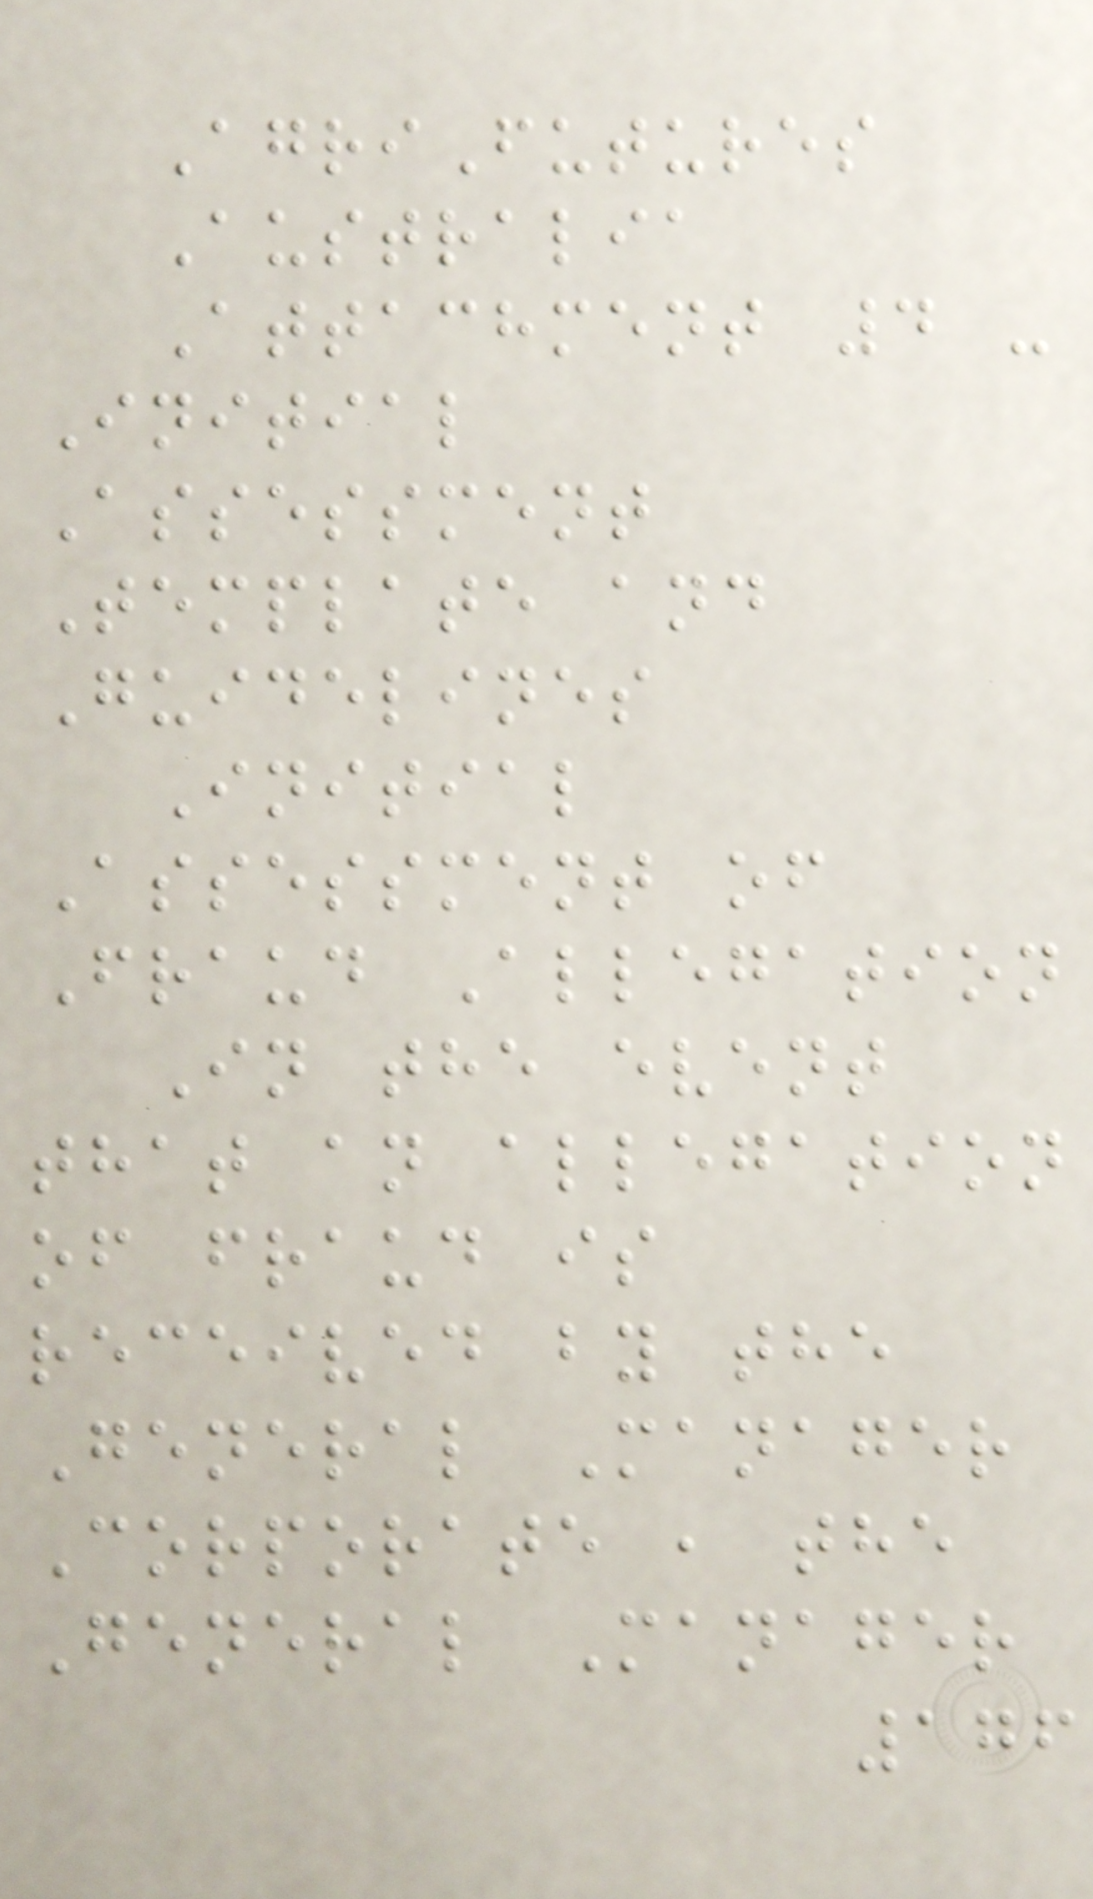AgriFutures
Australia
Attachment 4 -
Initial
Assessment
Template and
Guidelines
Initial
Assessment of
Fraud Allegation
In the event
that an allegation
of fraud is
received by the
General Manager
Corporate , the
General Manager
176
